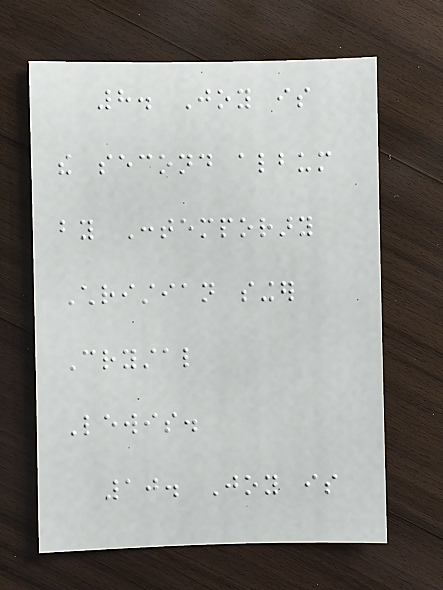8. Joy is
the second album
by Contemporary
Christian singer
Crystal
Lewis.
10. Joy is
